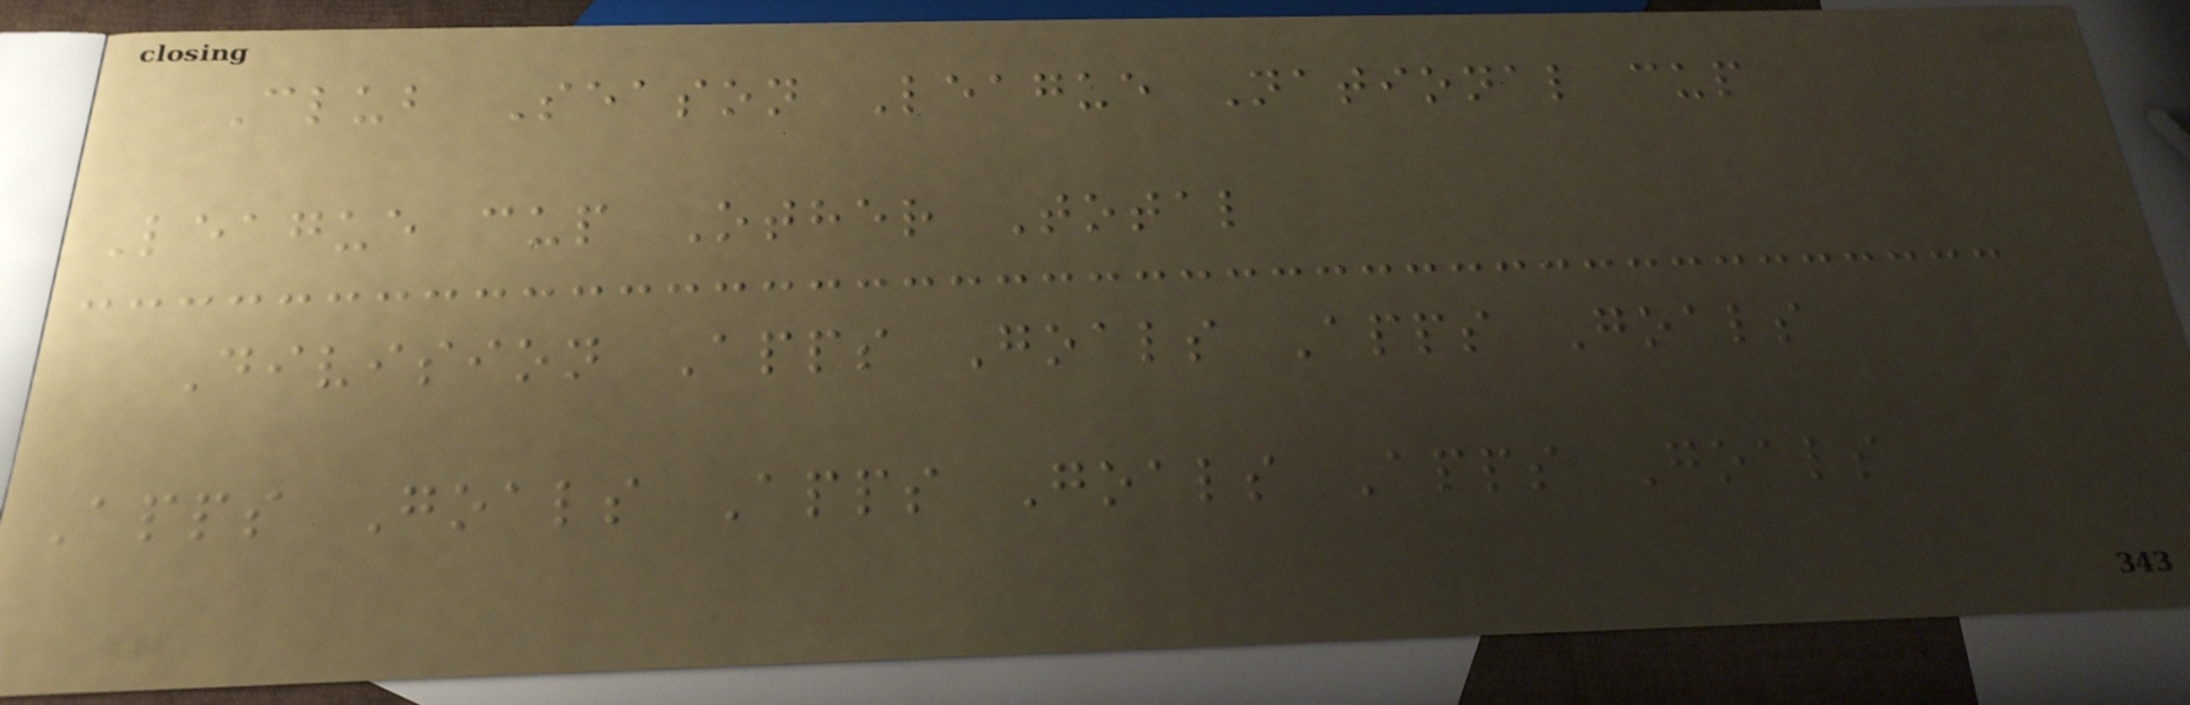Club Season League National cup
League cup Other Total
Division Apps Goals Apps Goals
Apps Goals Apps Goals Apps Goals
